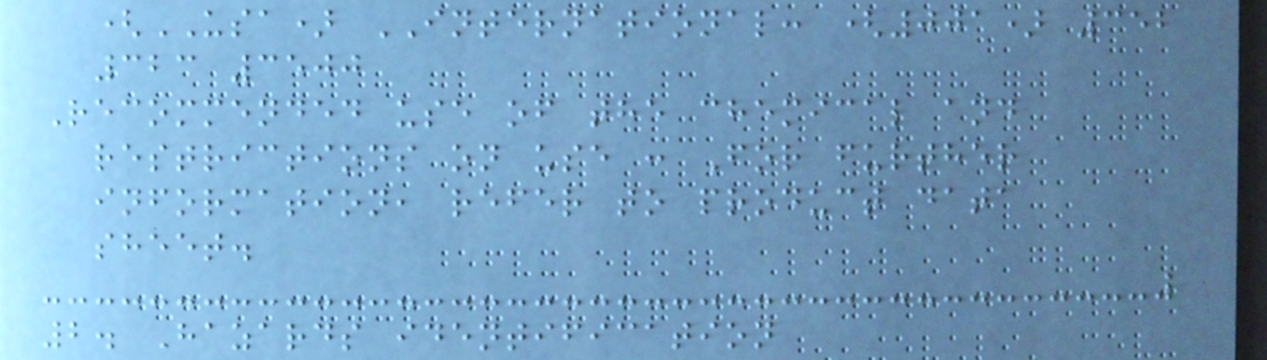(USA) INTERNATIONAL: (001) 352
323 3500
Recommended use of the chemical and
restrictions on use : For further
information, refer to product data
sheet.
2. Hazards identification
